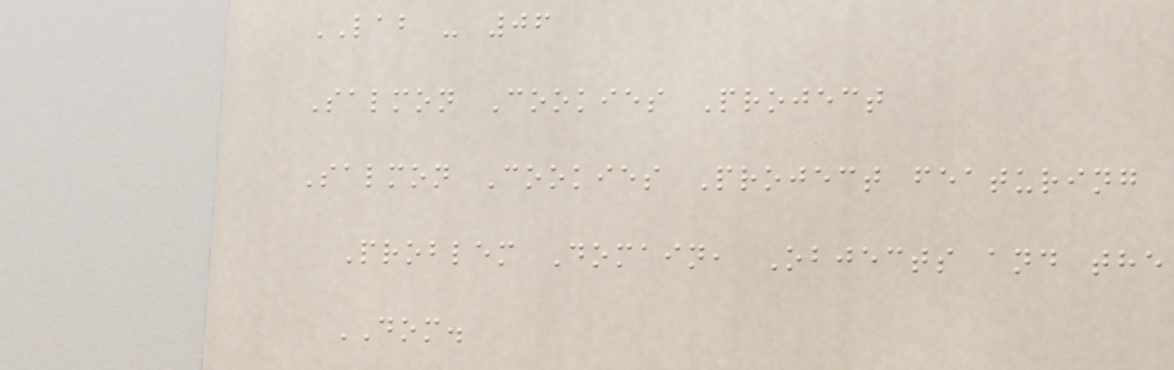LAB - 06
Salmon Cookies Project
Salmon Cookies Project featuring
Problem Domain, Objects and the
DOM.
